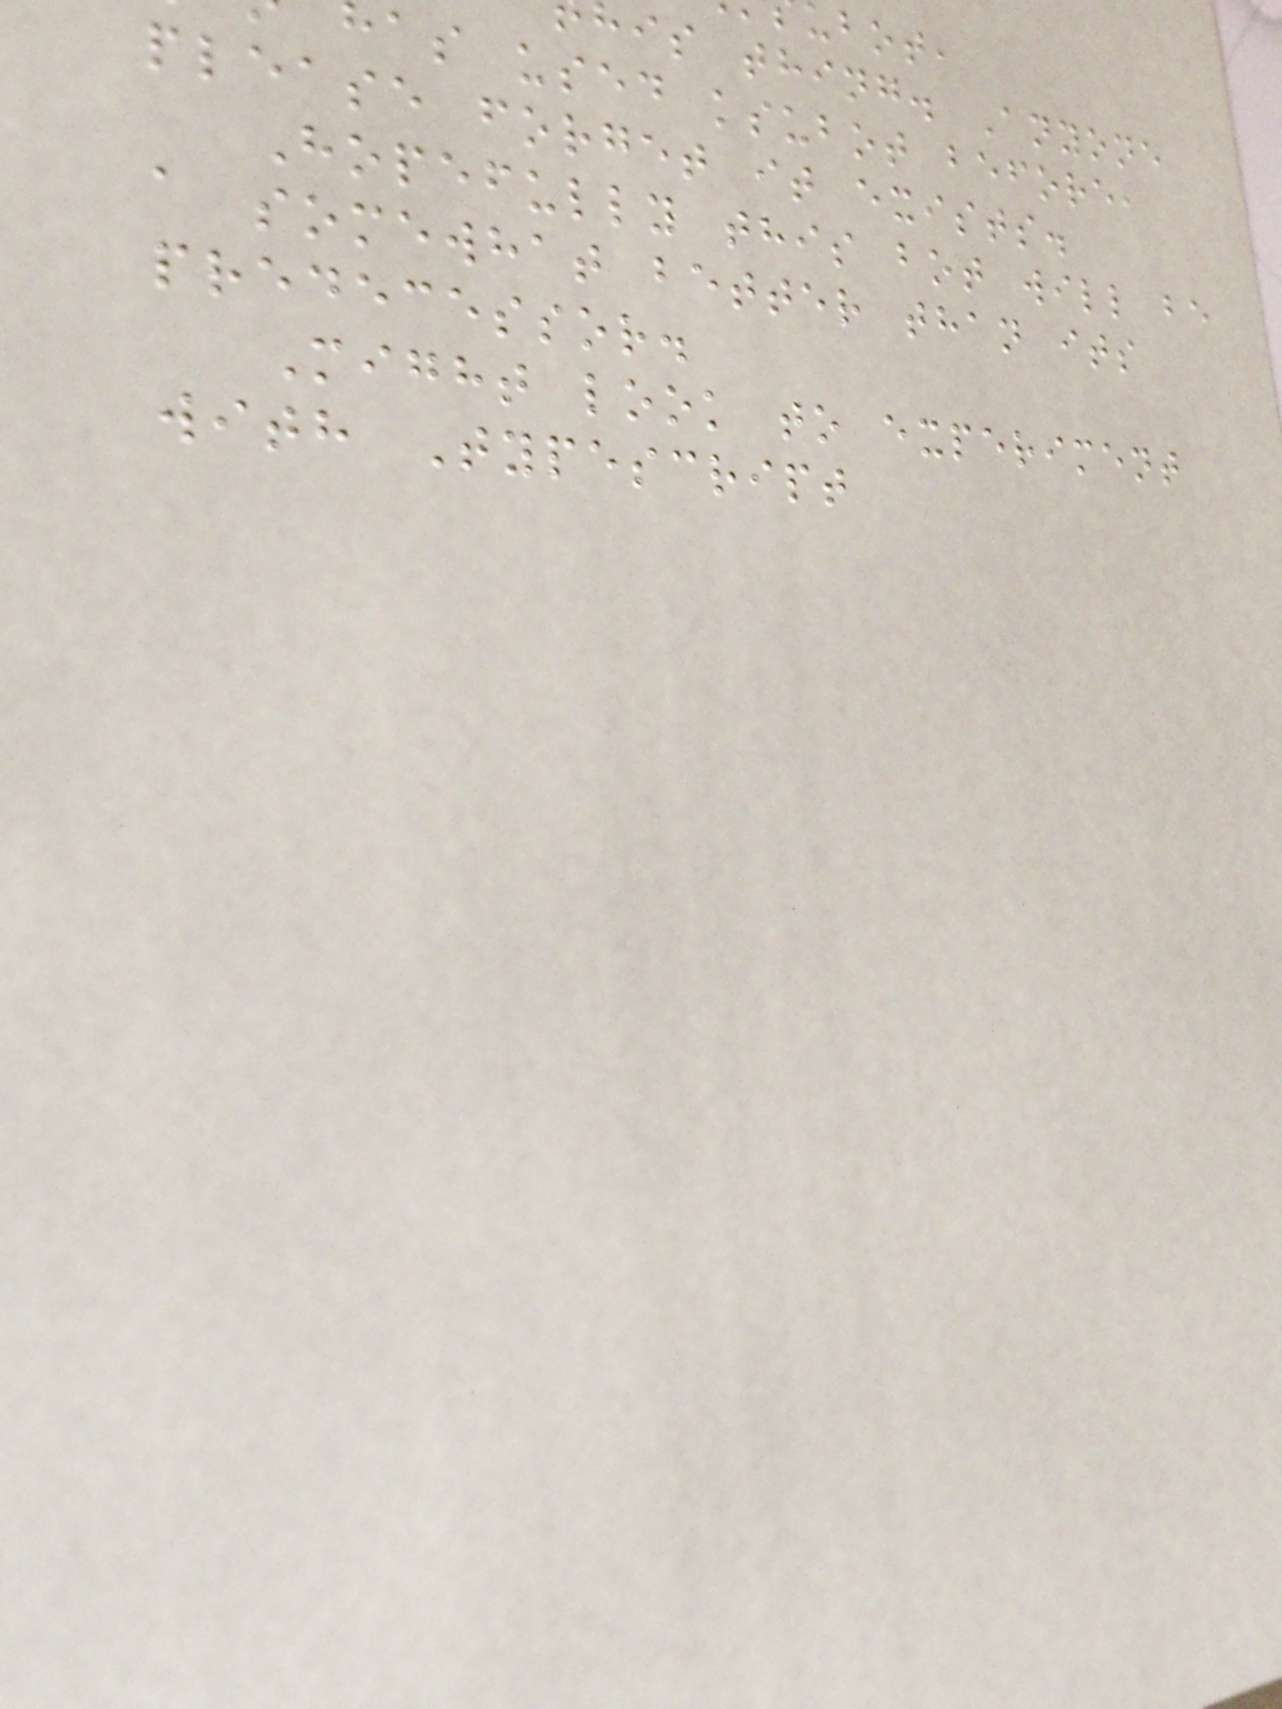ubot,
his thing. Anyone
as used ksubot before,
please forget it exists.
Hopefully this bot will be
a somewhat better than its
predecessor.
Might look to experiment
with Typescript
